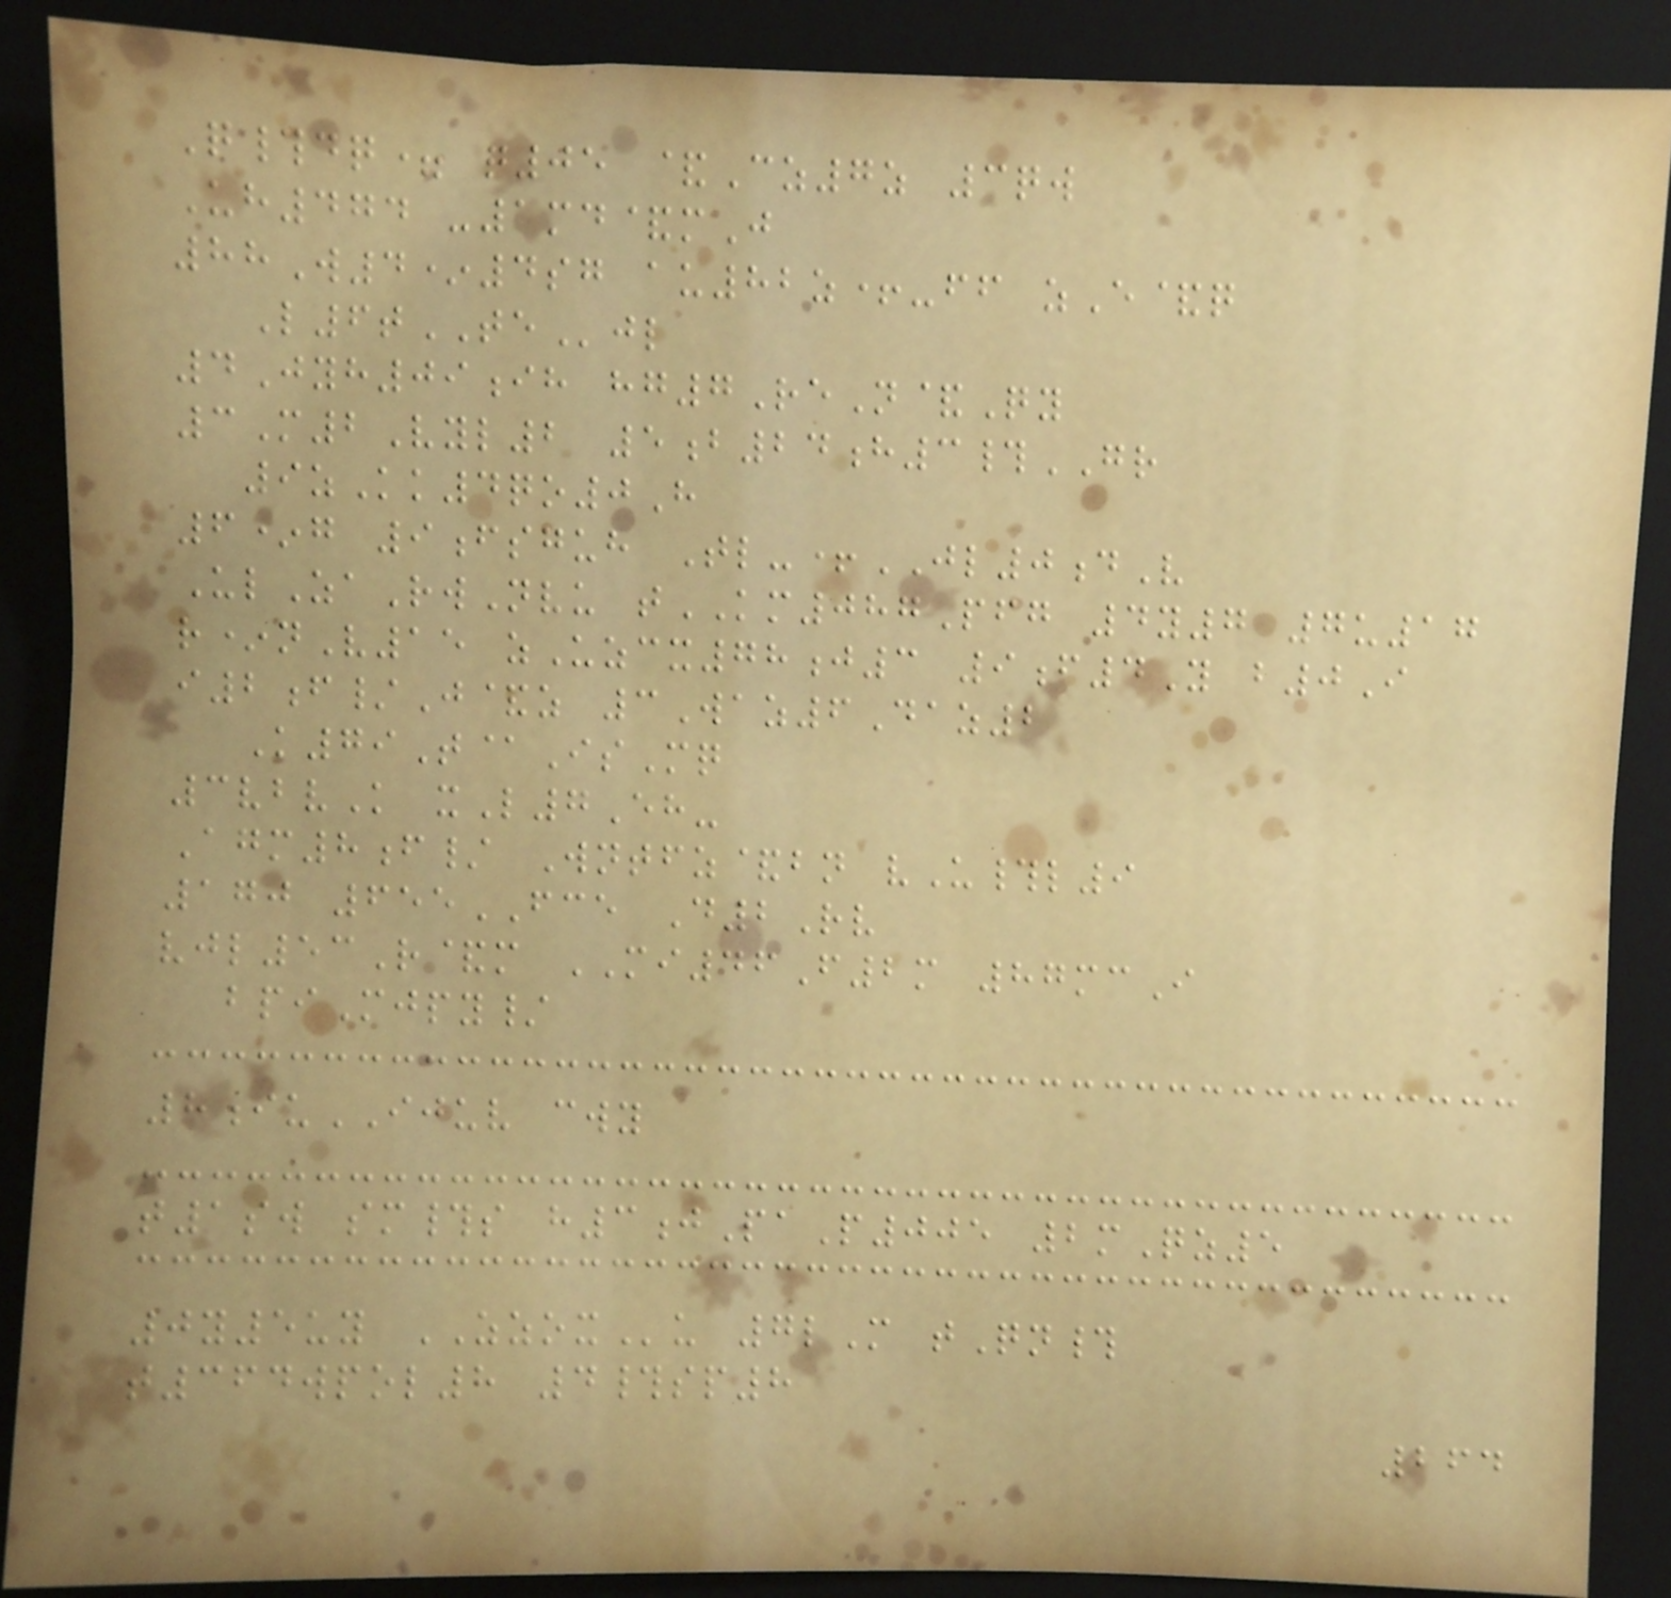Q#dq= q05 &Cz7z 3qw
Uh474 -1md&mJ
88W4*4sg au82z+-ff zE&q
L6tTEjl
4Jyh09ih hg7ReN&Qy
3M2Vyl2 5b24h3#GR
9zKk4qo0H
6*g 9fsguh Tl-+JL0dV
UlZaRwNvu tKM087Pfg 4y7 7u17
r*nV15 zUzcx78j3 9f4Y b0I
i2f/J&z 3Waz6Daz2
K79T@IsMq
3vbvK xL7Eh-
Agm8f/ Wntfz&bn vU#l9
170 655FCE D2Rv
vjl53R&m MI46F2m 87mcI
bpiMjpy/
8iuIJUV cwy
t1sw sm#s h3jPaP005 2mQz5
0y5uy ZZOXu 7lM tQn#
t364wpol8 4#sp8
264
